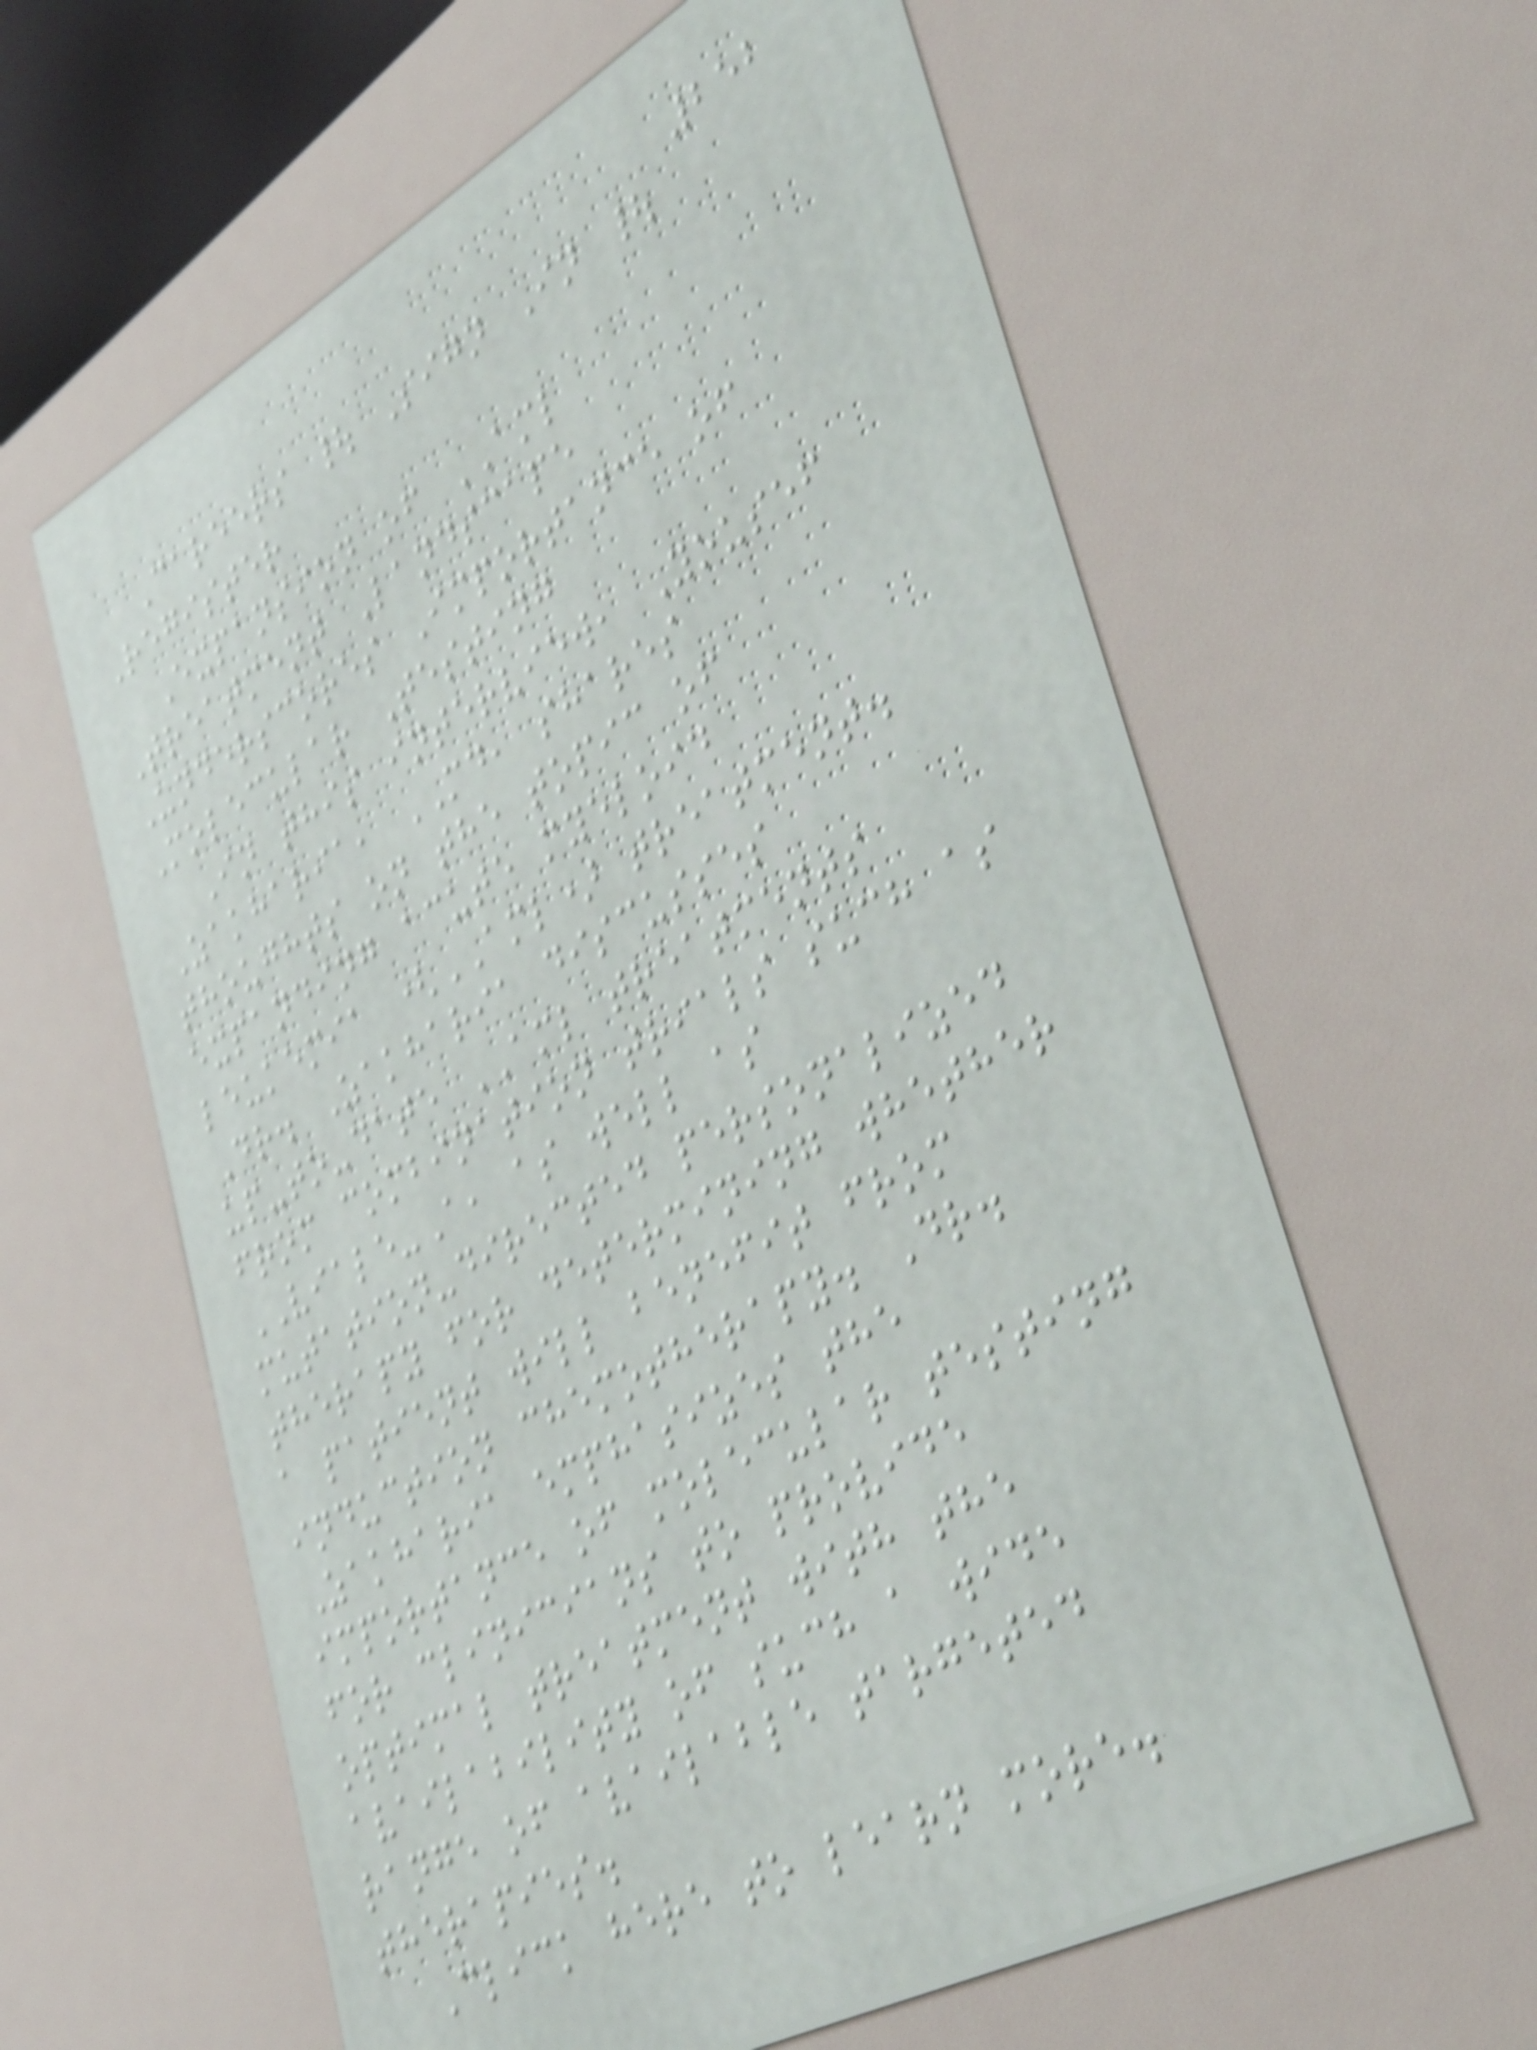252
Careers | Sign In |
Register
Expansion of AML
Treatment Landscape
Underscores Importance of
Molecular Testing
In this interview, Yousef
Zakharia, MD, shares
thoughts on the topic of
expanding acute myeloid
leukemia (AML) treatment.
Dr. Zakharia discusses
up-to-date AML treatments
from combination trials such as
VIALE-A, as well as
mutation-directed personalized
therapy for determining whether
a patient will benefit from
induction chemotherapy. Dr.
Zakharia emphasizes the
importance of molecular testing
for clinicians to provide
optimal treatment with the
availability of such a wide
range of available targeted
therapies.
Click here to learn more.
